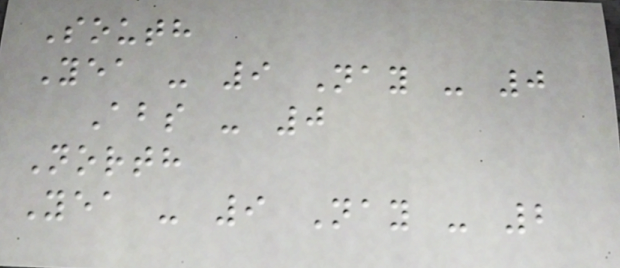South
Yea - 9 Nay - 0
Abs - 0
North
Yea - 9 Nay - 2
